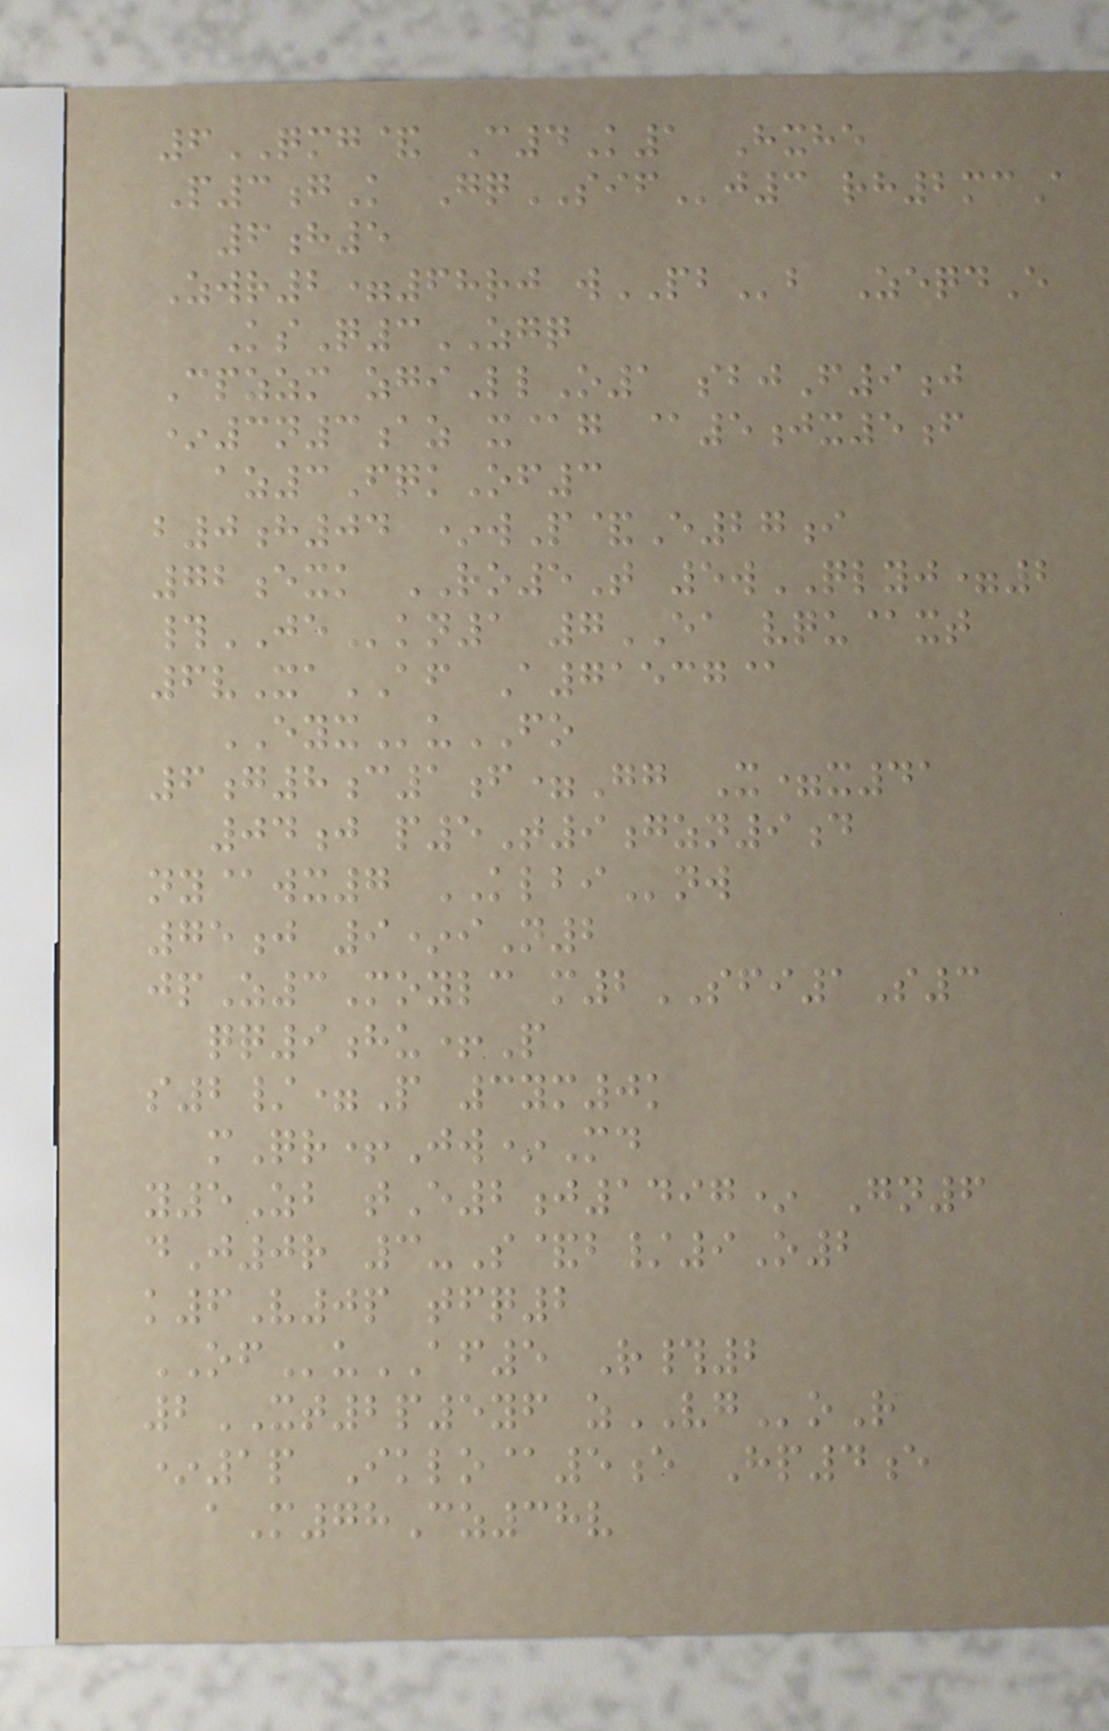6QMG& C4K1 Hxhe
P3gK GqSIFj3 rh2mcA
6h5
Zwr2=68rj wPBb ZeqdE
KsQ3ZGQ
Cpzzm zgiLlO1 sbjF9j
*3n3az x@g @5jx5f
az3FqkOf3
b0h04 *wP&E27i
72exk RO5T 5wQLYJ=2
#JEkn1 7EA vqu@xt
6vXaAF A71537@
EYXuFO
6g8c1f=Gg X=x41
04j p5T9gzn9d
ny@wx7 KLBInw
75j 9*iN2
jpZ3Moylc m2SFI1S3
qq9hu+P
s2/=P 3ym0k
mQr+Jw*Md
y5Zb tE2j1497* Gn6
dJ0r 3-S&b/9O2
k6V0p tfq2
OFuAF5 R#2
2XT2p5yf zVGoR
*1p Iklo@5e Hp4e
aM78Cz38v
